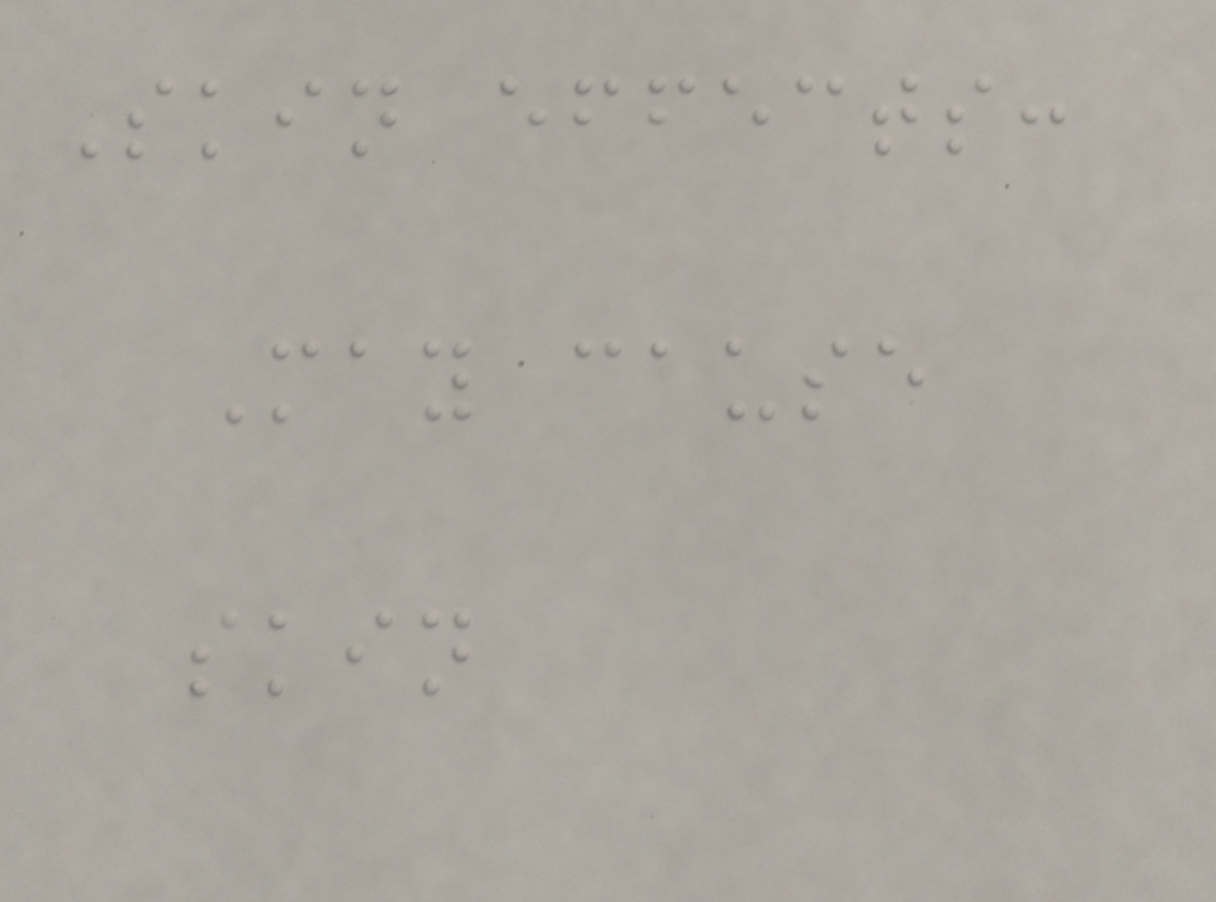Skin effects:
May cause
skin
